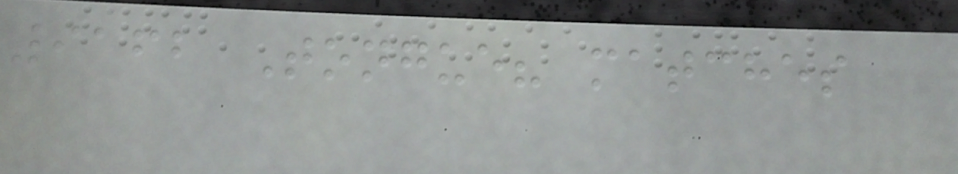9162 Tongue? matches
